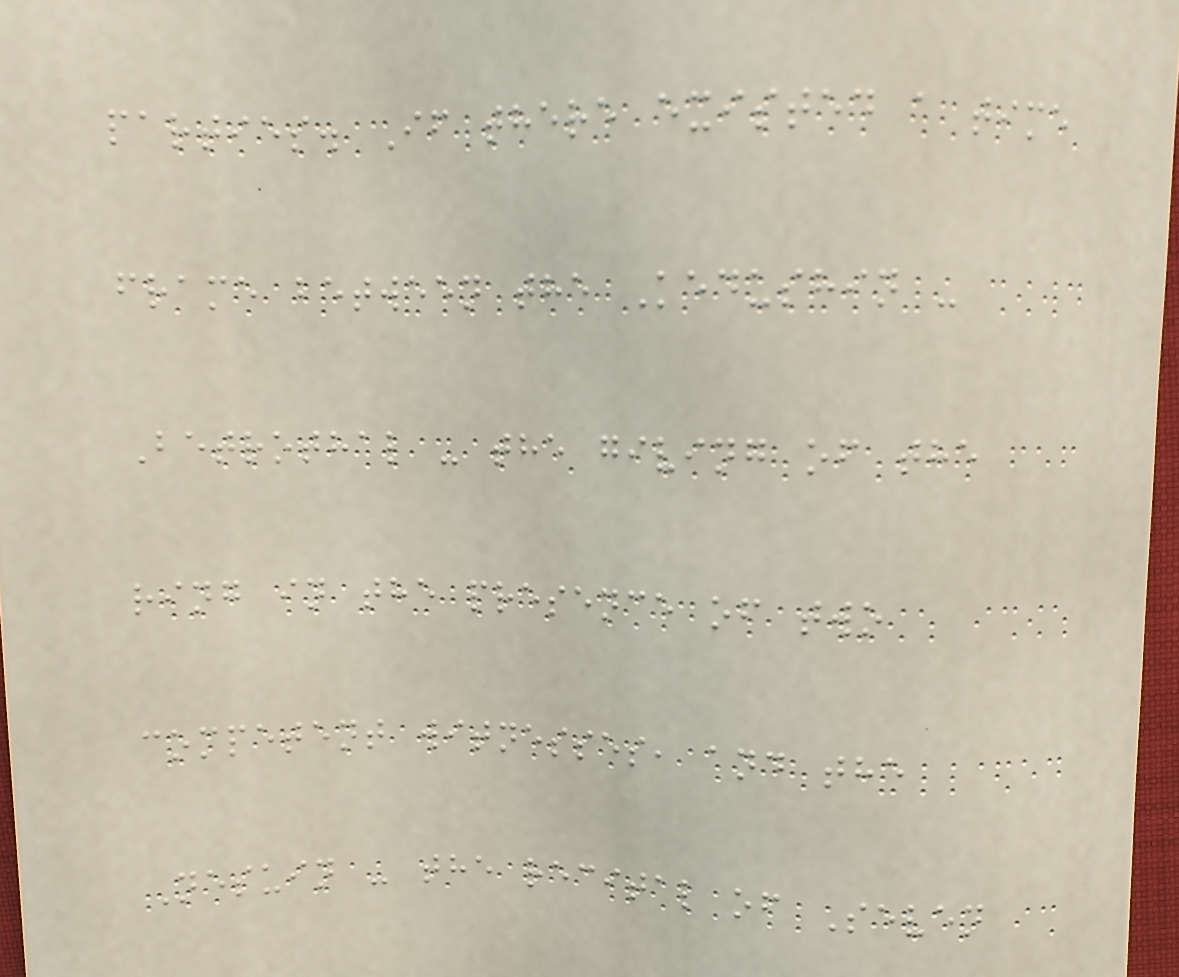parties. If there existed a time
frame between the Kedushin -
Betrothal - the giving of the
ring in the presence of two
competent witnesses, and the
Nesuin - the recital of Seven
